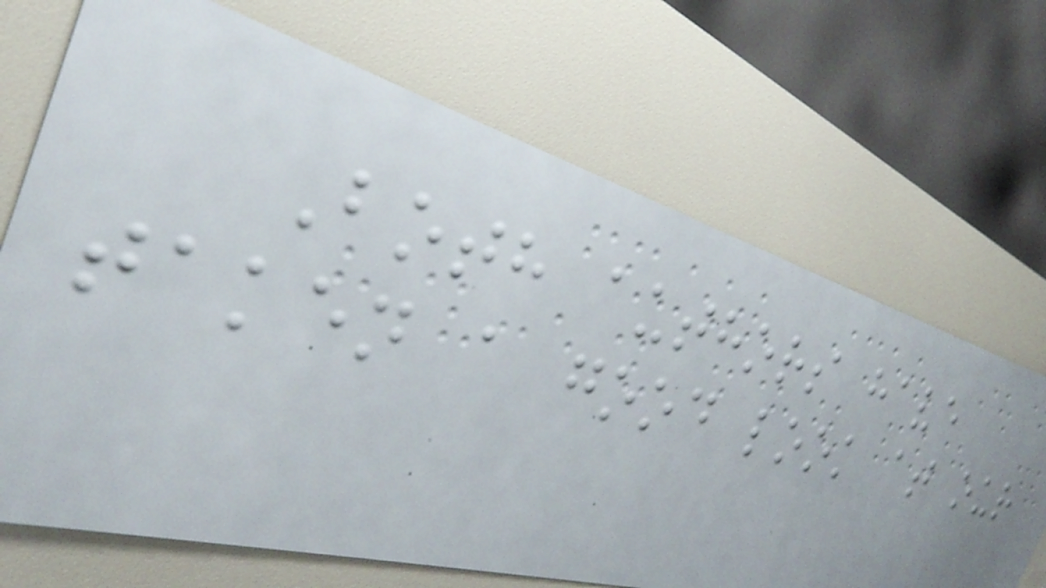Both authors have
taken a good look at our
